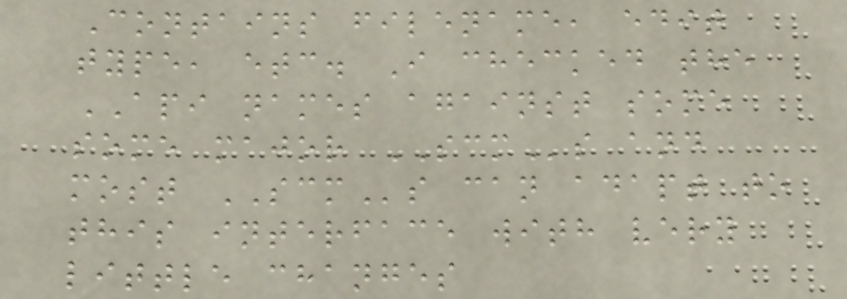Contains filename, edit
type, etc. I checked the
API names against some
some major SCMs and
most SCMs can adapt to
this interface with very
little changes
